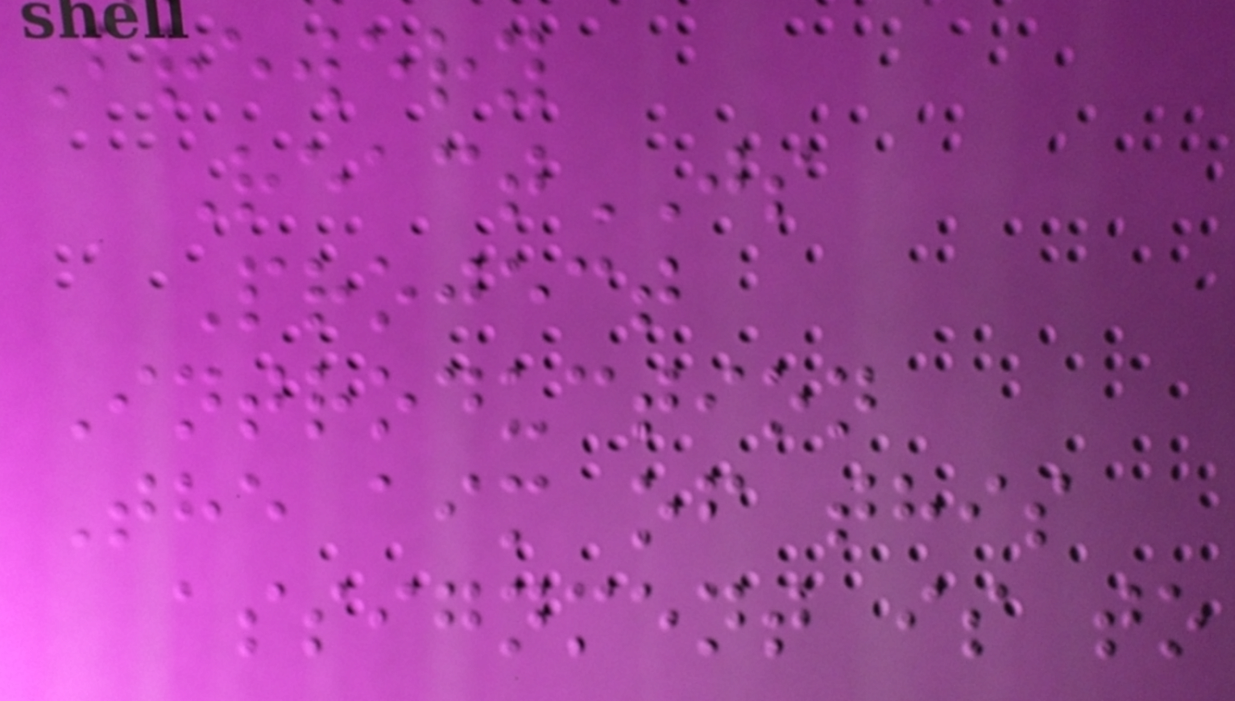Brewery
ReactJS
Project
Introduction
The aim of this
assignment is to
